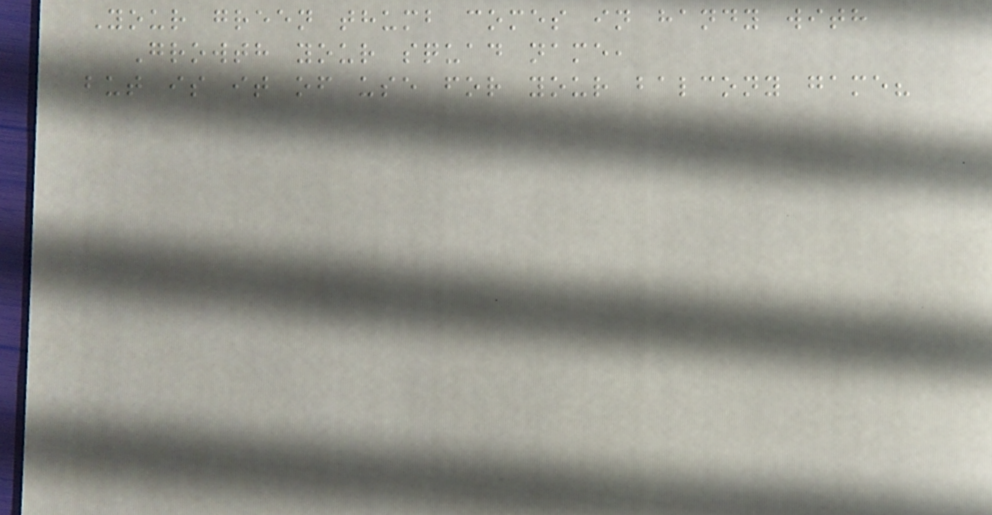Your green thumb comes in handy with
Growth your squad name,
but is it of use for your balcony game?
